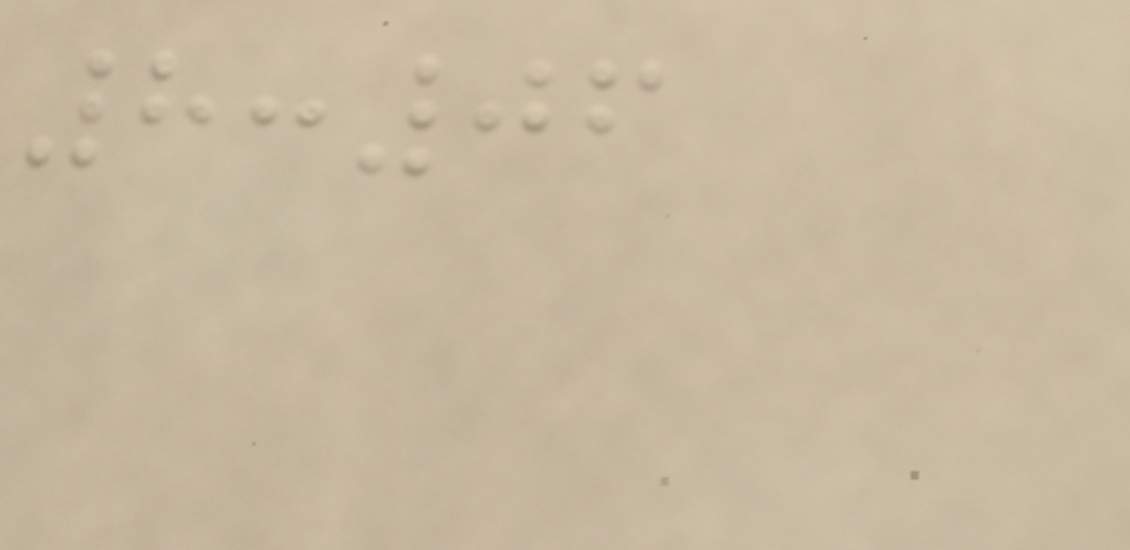8:06
